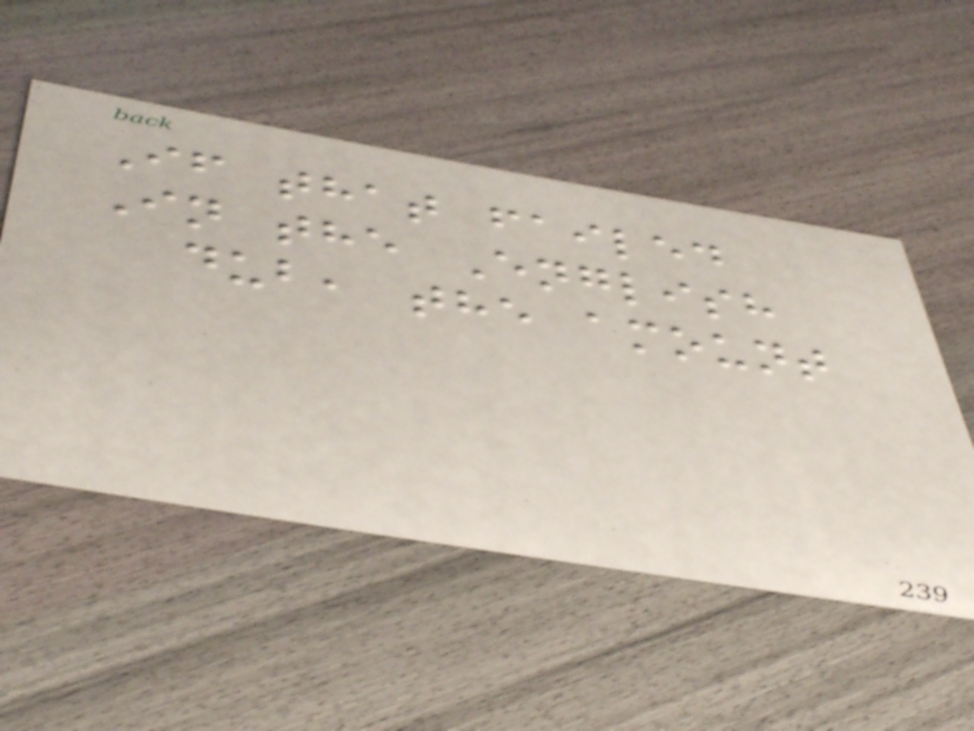If that failed
In the English
dub, the amount
